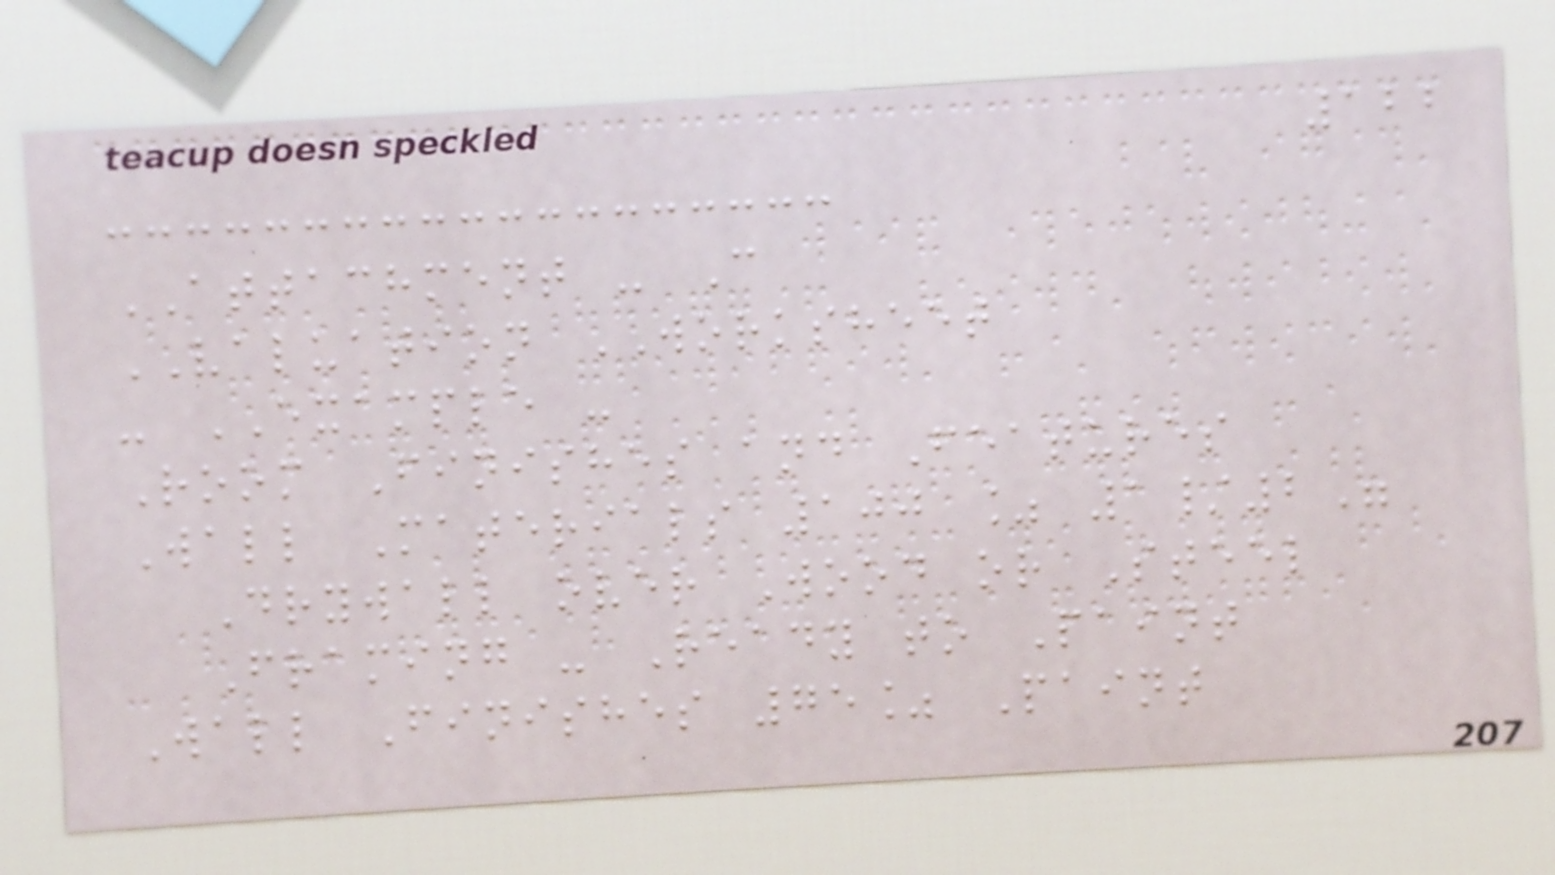122
ATTACHMENT - C
VALUATION WORKSHEET
- EXAMPLE -
Room Finishes and Features
Wall Materials 100 % 1/2"
Drywall over Wood or Steel
Framing - Ready to Paint
Wall Finishes 75% Paint
